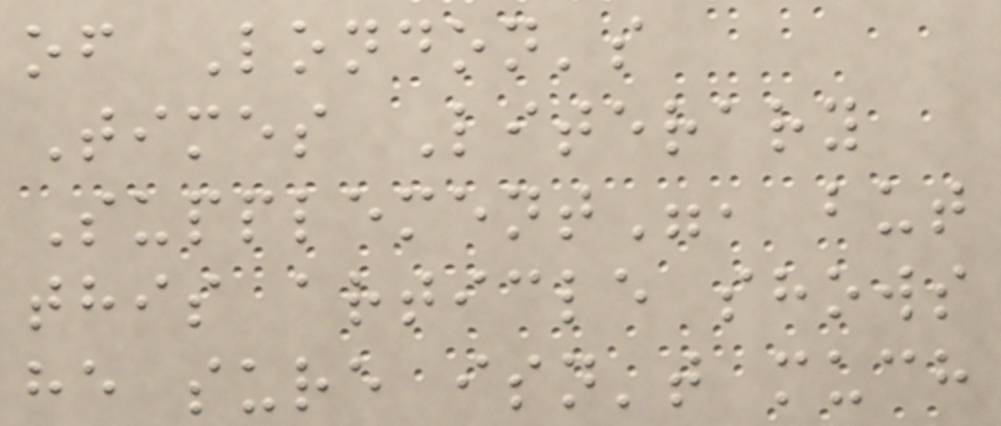of London's
Times Literary
Supplement", but
this article shows
he sure isn't much
